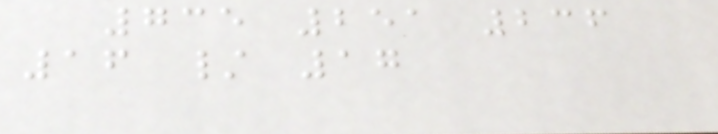735 251 236
16 / 17
